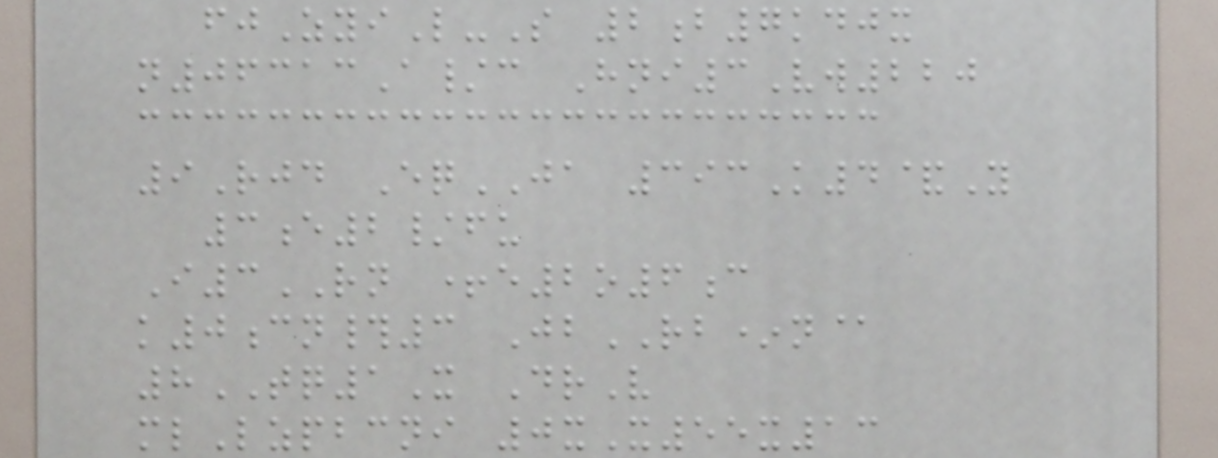fjZyiL-S 2b7kdjx
n06313A/c Hni3Vw220
9Rjd EqJA 393K4&Y
3e2/fu
I3RN +e2o6c
k0cn#3 JbRB*n@
8TQ1X DrV
mlLzpbcni 0xX55x13
